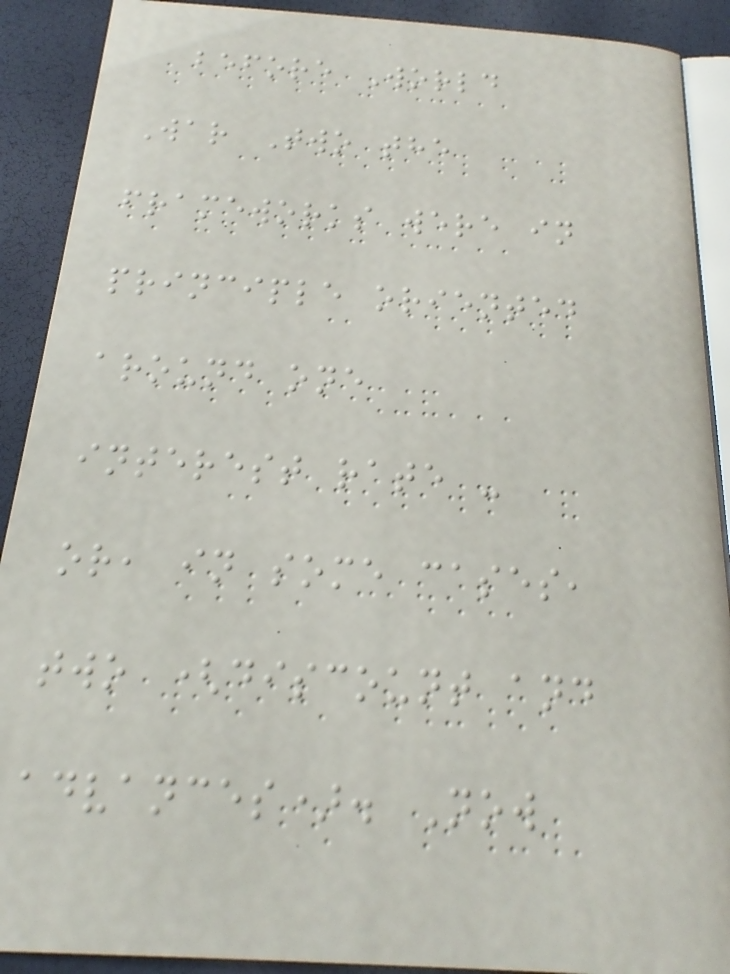before World
War Two the
frameworks were in
principle oriented
around one
interest rate -
or, in some cases,
two (discount and
advances). Now
